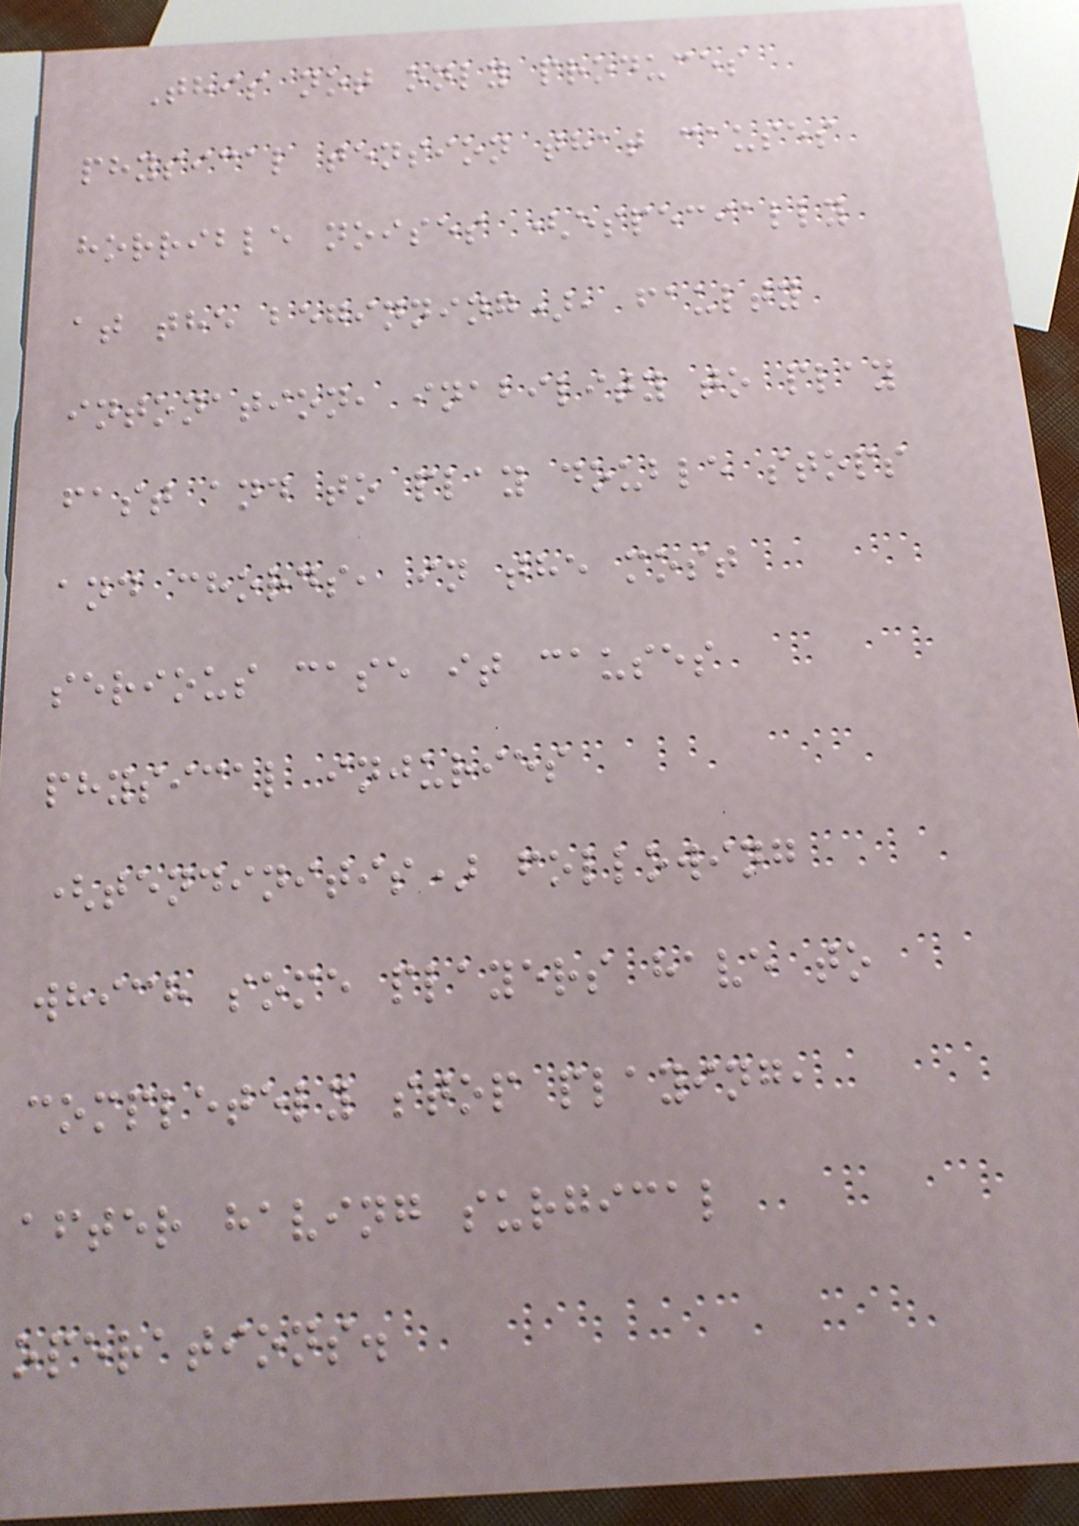This not only produces
physical tension that causes
horrible noises (especially
at the beginning), faulty
intonation, inability to play
fast and to play double stops
and chords, in the most
serious case it causes
physical injuries
(tendinitis) following
which some players have to
completely stop playing,
after having surgical
operations.
